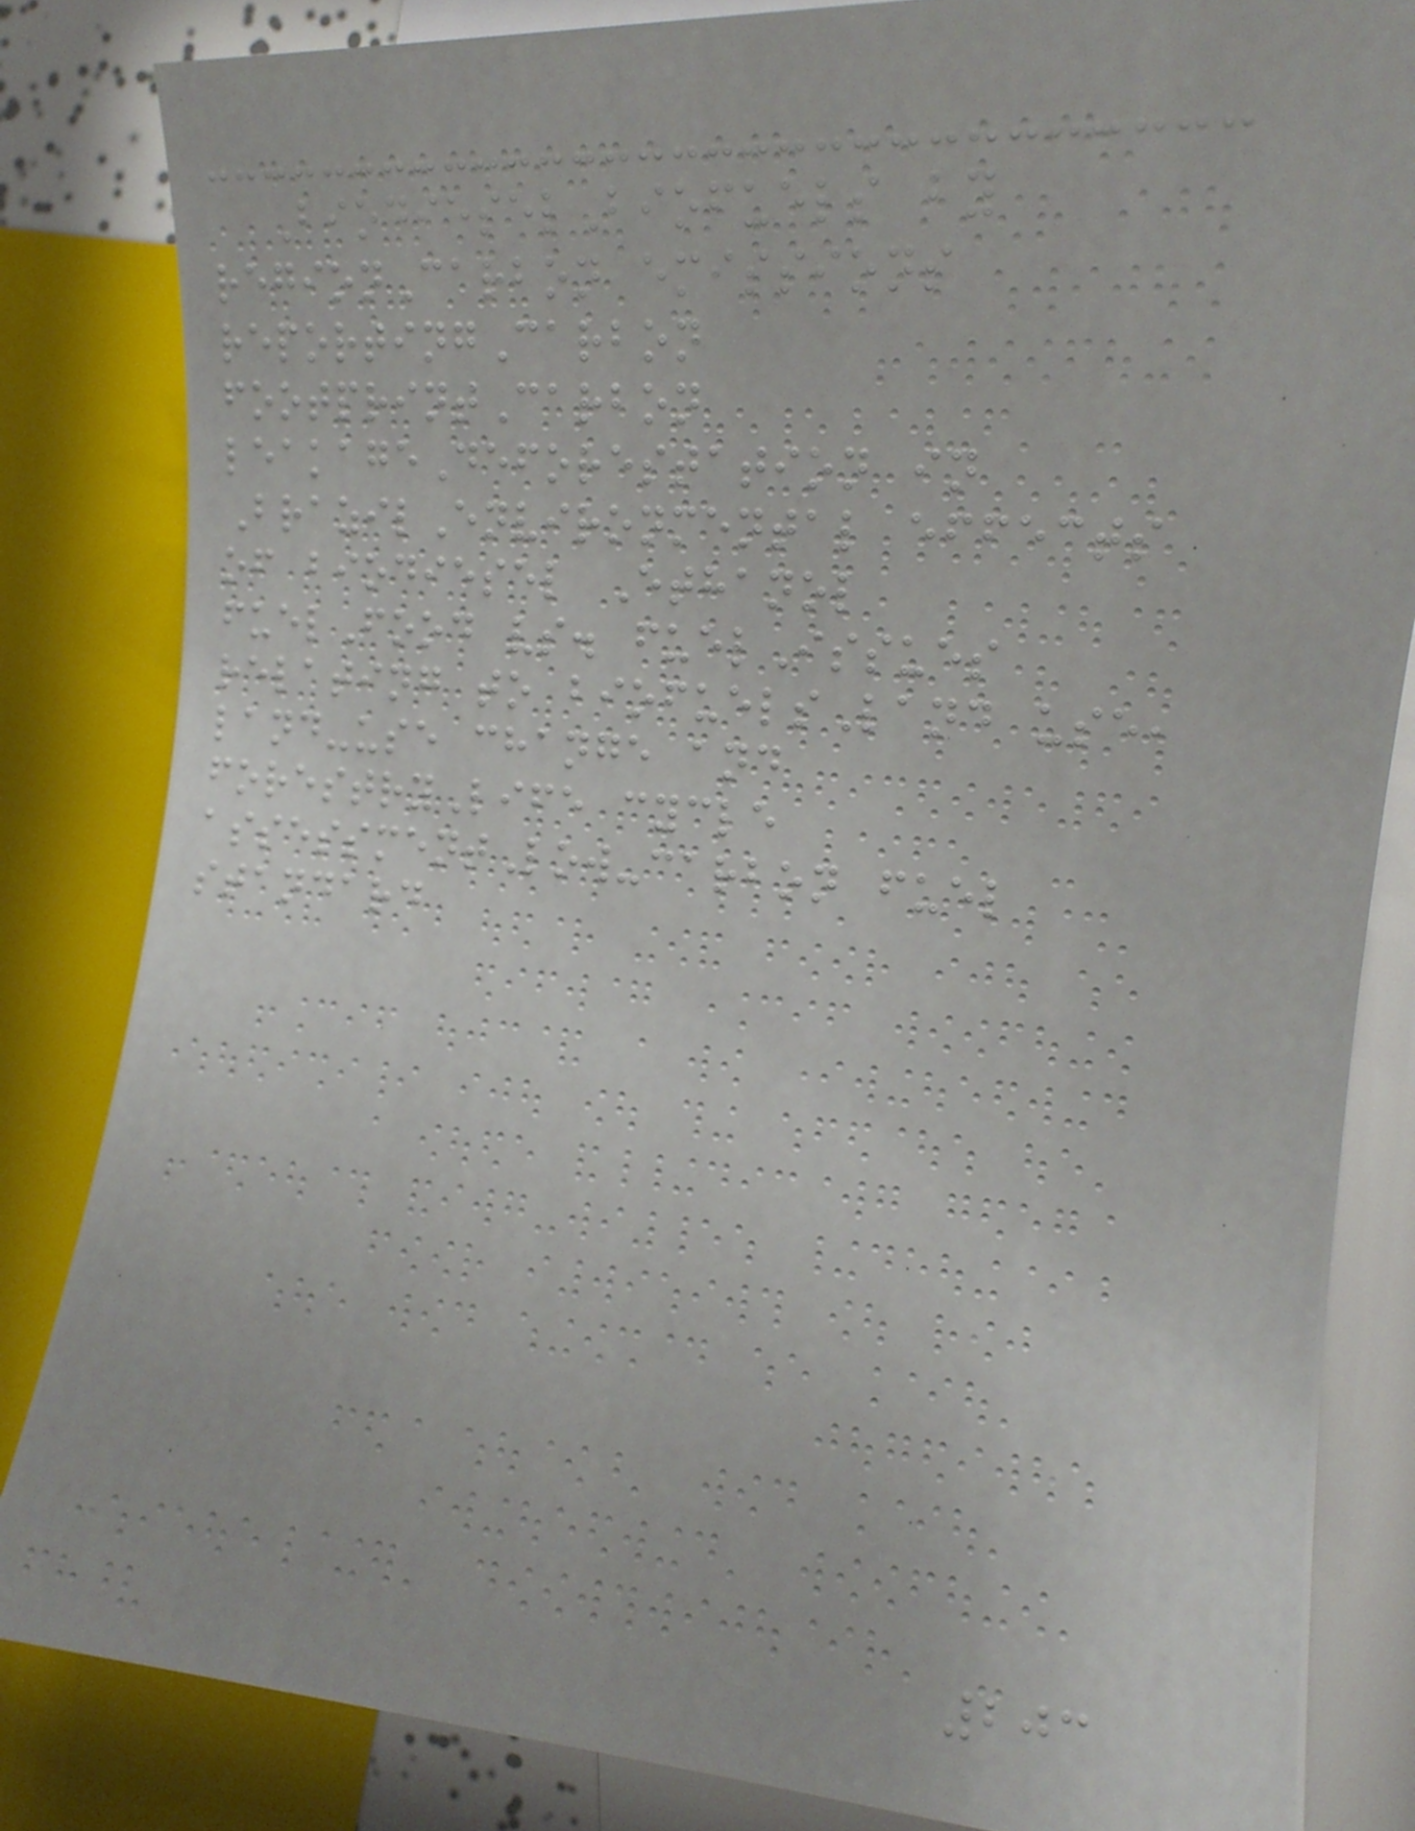BiodieselBiofuels by
regionCarbon emissions
reportingCarbon
footprintCarbon
leakageDeforestation in
BrazilEnvironmental effects
of biodiesel Ethanol
fuelFood vs. fuelIssues
relating to biofuelsLand use,
land-use change and
forestryLife cycle
assessmentLow-carbon fuel
standard
203
